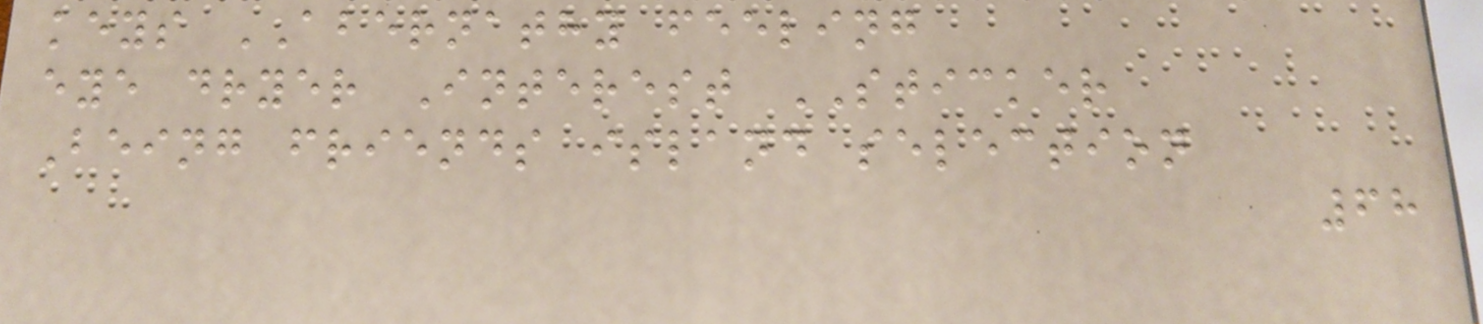keys ABERNATHY feeling
eye dryer Interest STICKER
Being friends island selection
68
